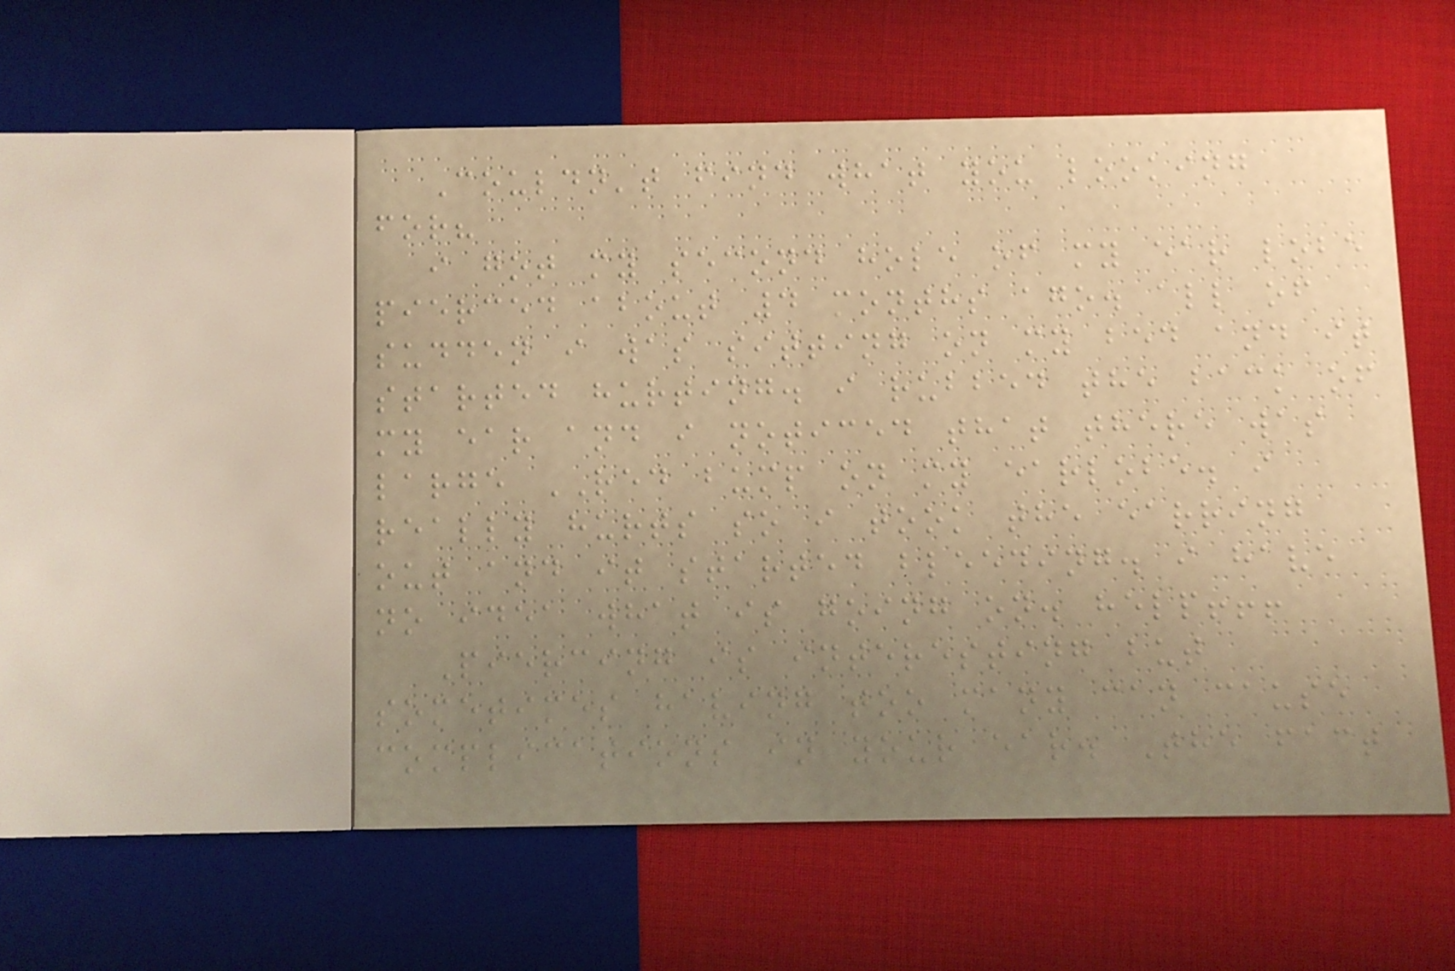Couldn't find what you looking
for?
i got my second hole of my ear lobe
pierced about 4 months ago. all of
sudden i was sitting on my bed and it
started hurting. i rubbed the back of
my ear and i noticed that there was
large RED bump on my earlobe. i
really hurts so i took the earring
out and it started bleeding. i have
no idea what is going on. help!!!
Piercing is interesting but
sometimes having too many can cause
complications in your ear. The fact
